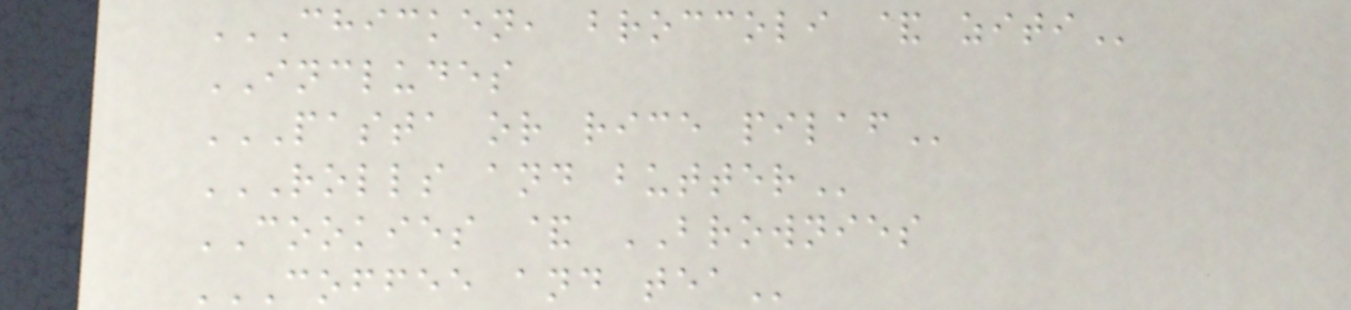CHICKEN, BROCCOLI & ZITI
INCLUDES
PASTA OR RICE PILAF
ROLLS AND BUTTER
COOKIES & BROWNIES
COFFEE AND TEA
